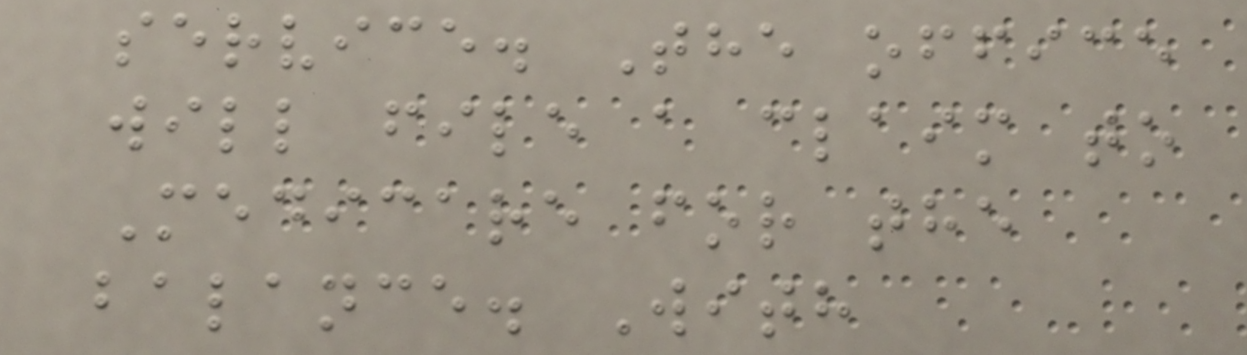service. The office
will file a claim to
Medicare for the
balance. With
